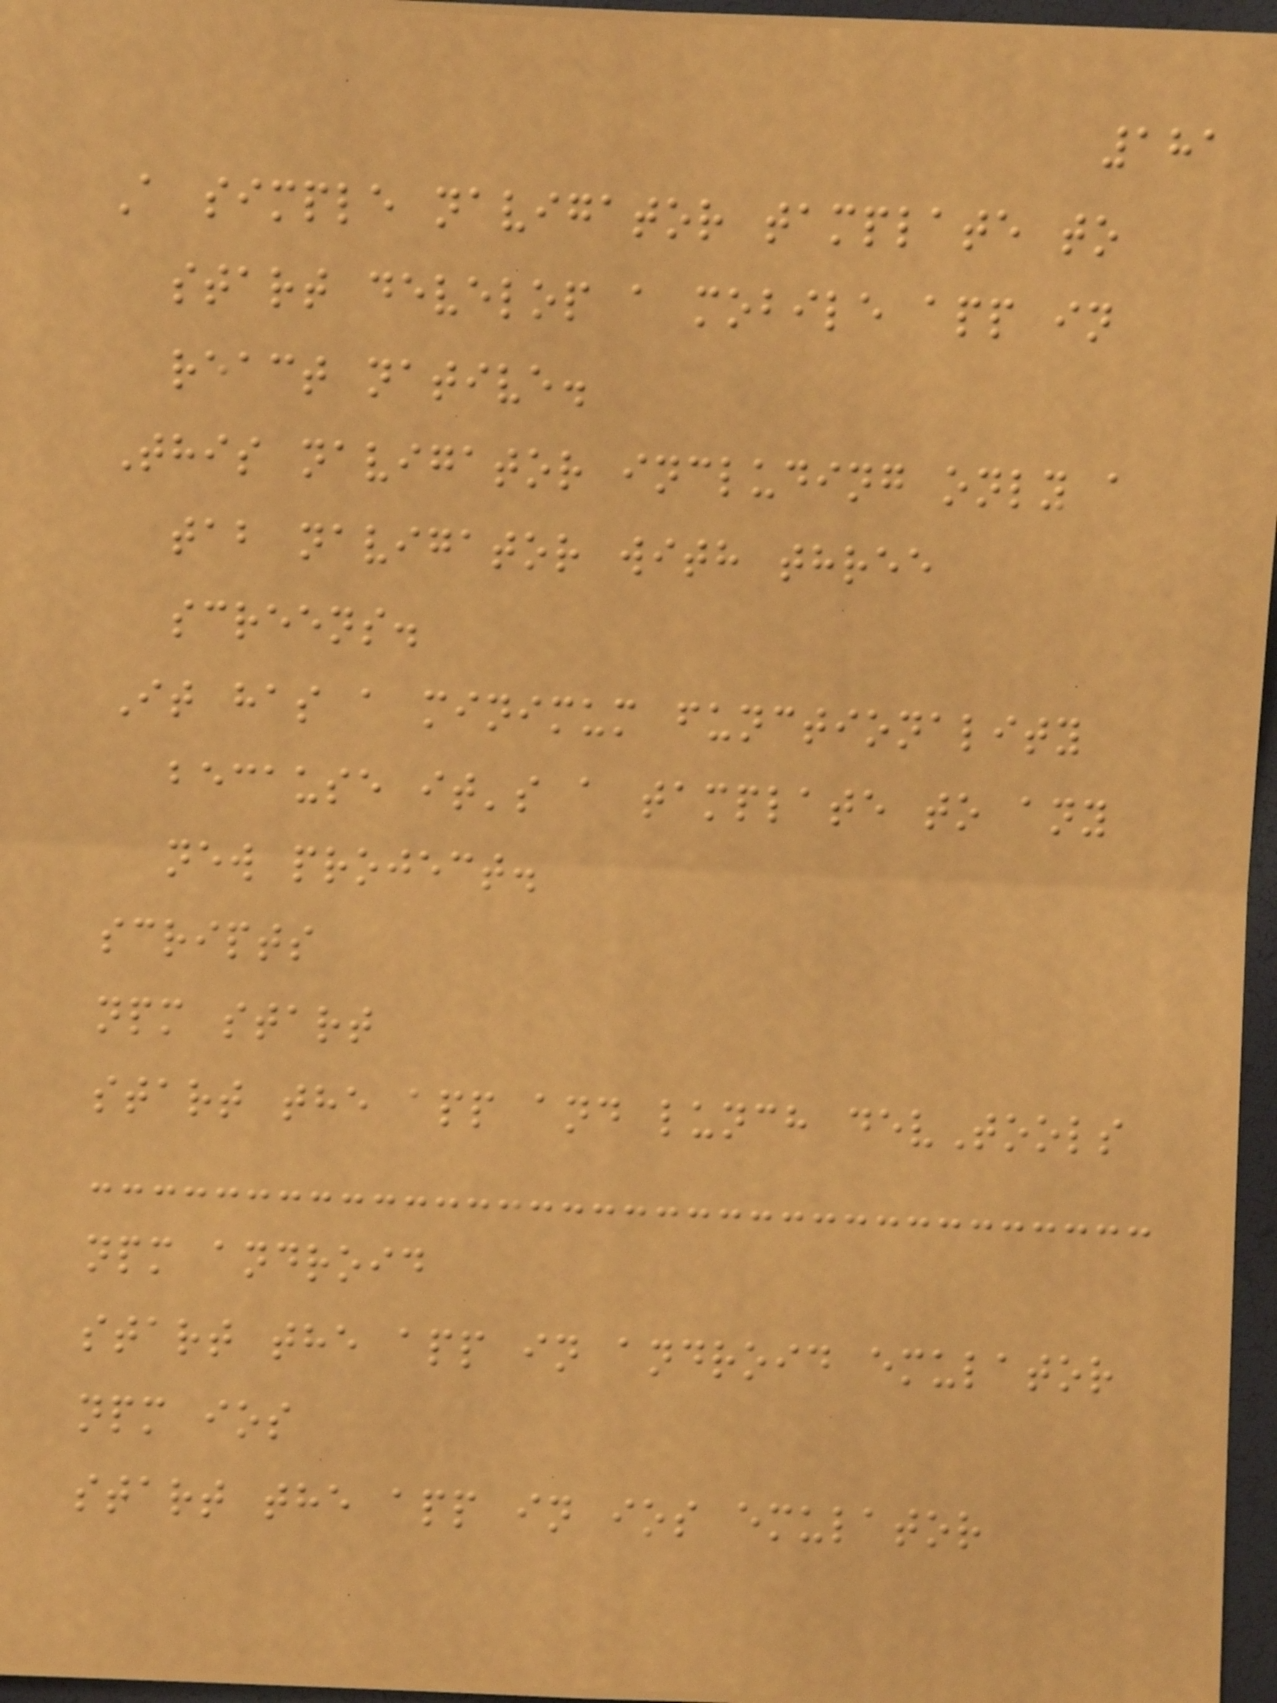181
A simple navigator tamplate to
start develop a mobile app in
react native.
This navigator including only a
tab navigator with three
screens.
It has a minimum functionality
because it's a tamplate to any
new project.
scripts
npm start
start the app and lunch devTools
npm android
start the app in android emulator
npm ios
start the app in ios emulator
